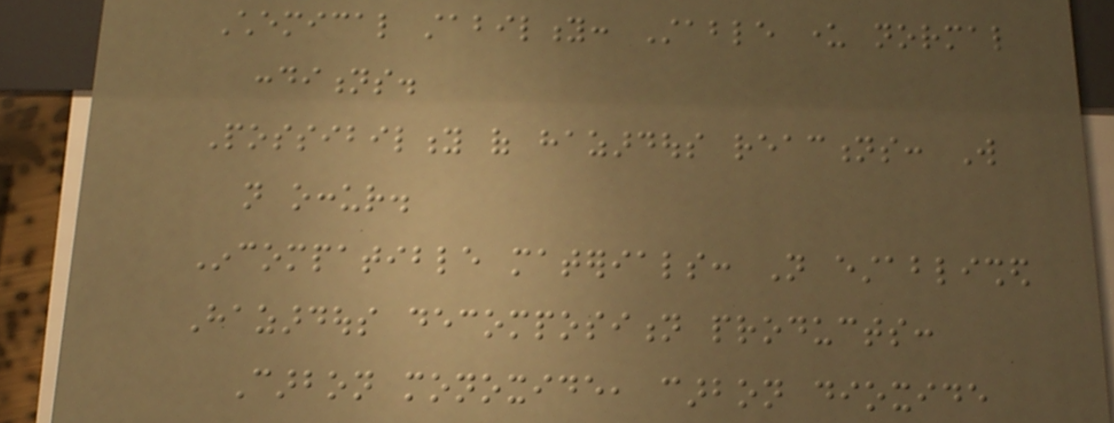Chemical stability: Stable under normal
conditions.
Possibility of hazardous reactions: Will
not occur.
Incompatible materials: Not established
Hazardous decomposition products:
Carbon monoxide, carbon dioxide
